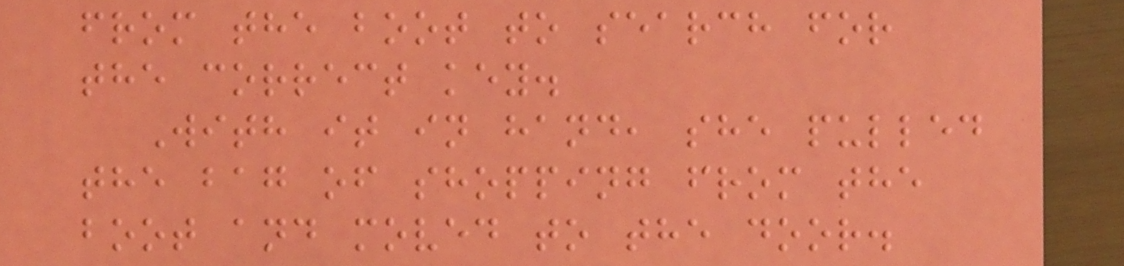from the boot to search for
the correct key.
With it in hand, she pulled
the bag of shopping from the
boot and moved to the door.
